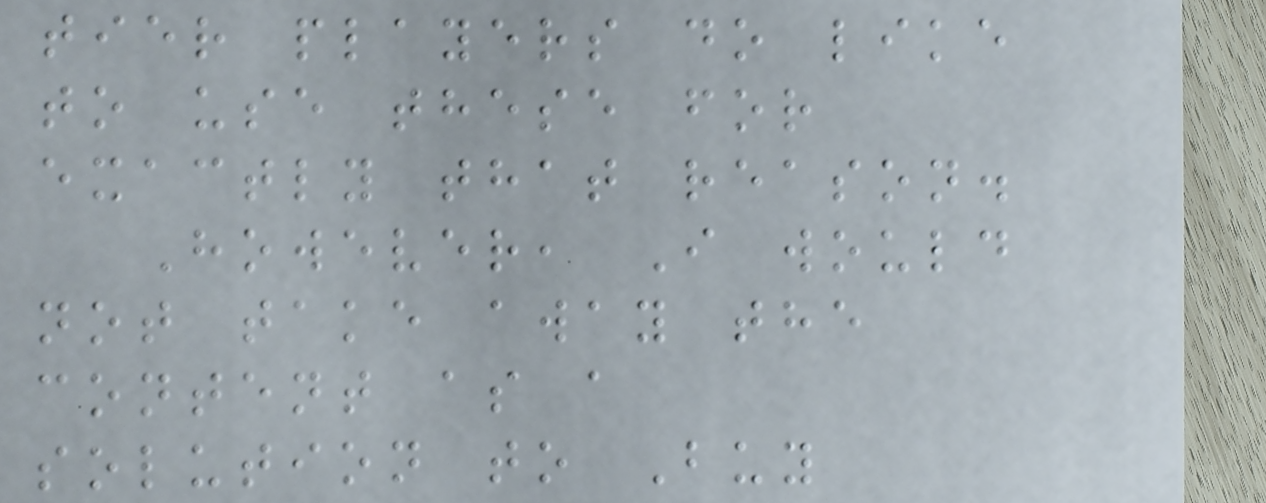tier players do like
to use these for
exactly that reason.
However, I would
not take away the
content as a
solution to Buy
